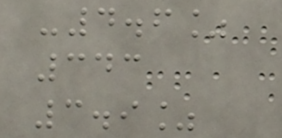-4.6%
343
3.9%
